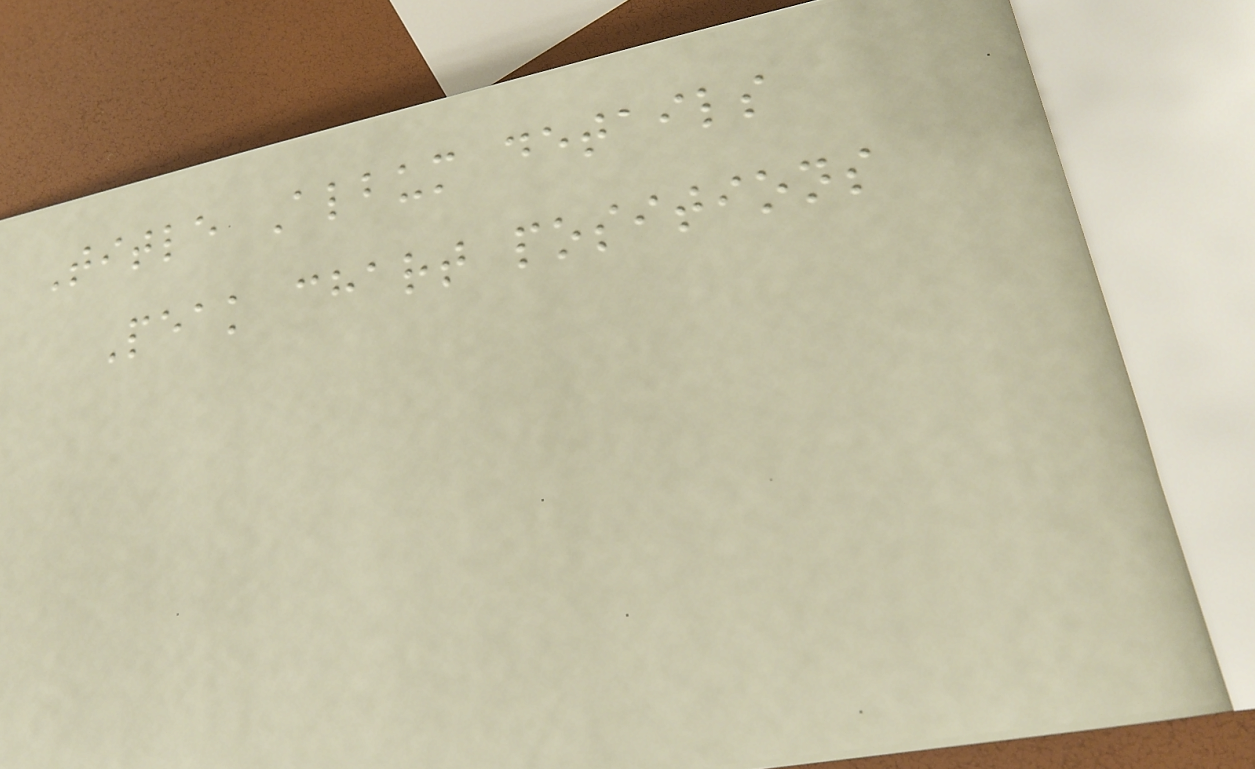Title Album details
Peak chart positions
